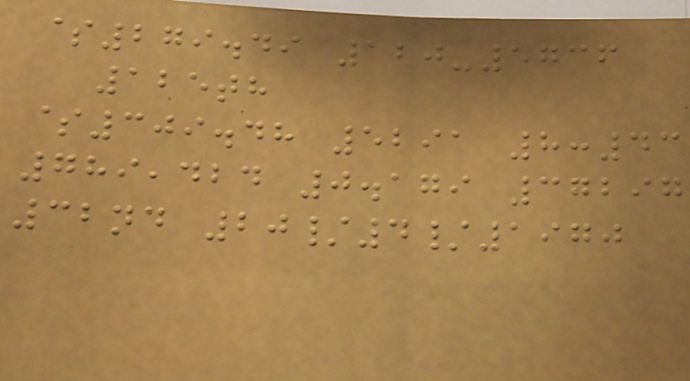$279.49 120-5736
125th
$309.48 5291 8:43
789,424 0.179 37297
32nd 20/4/1970
